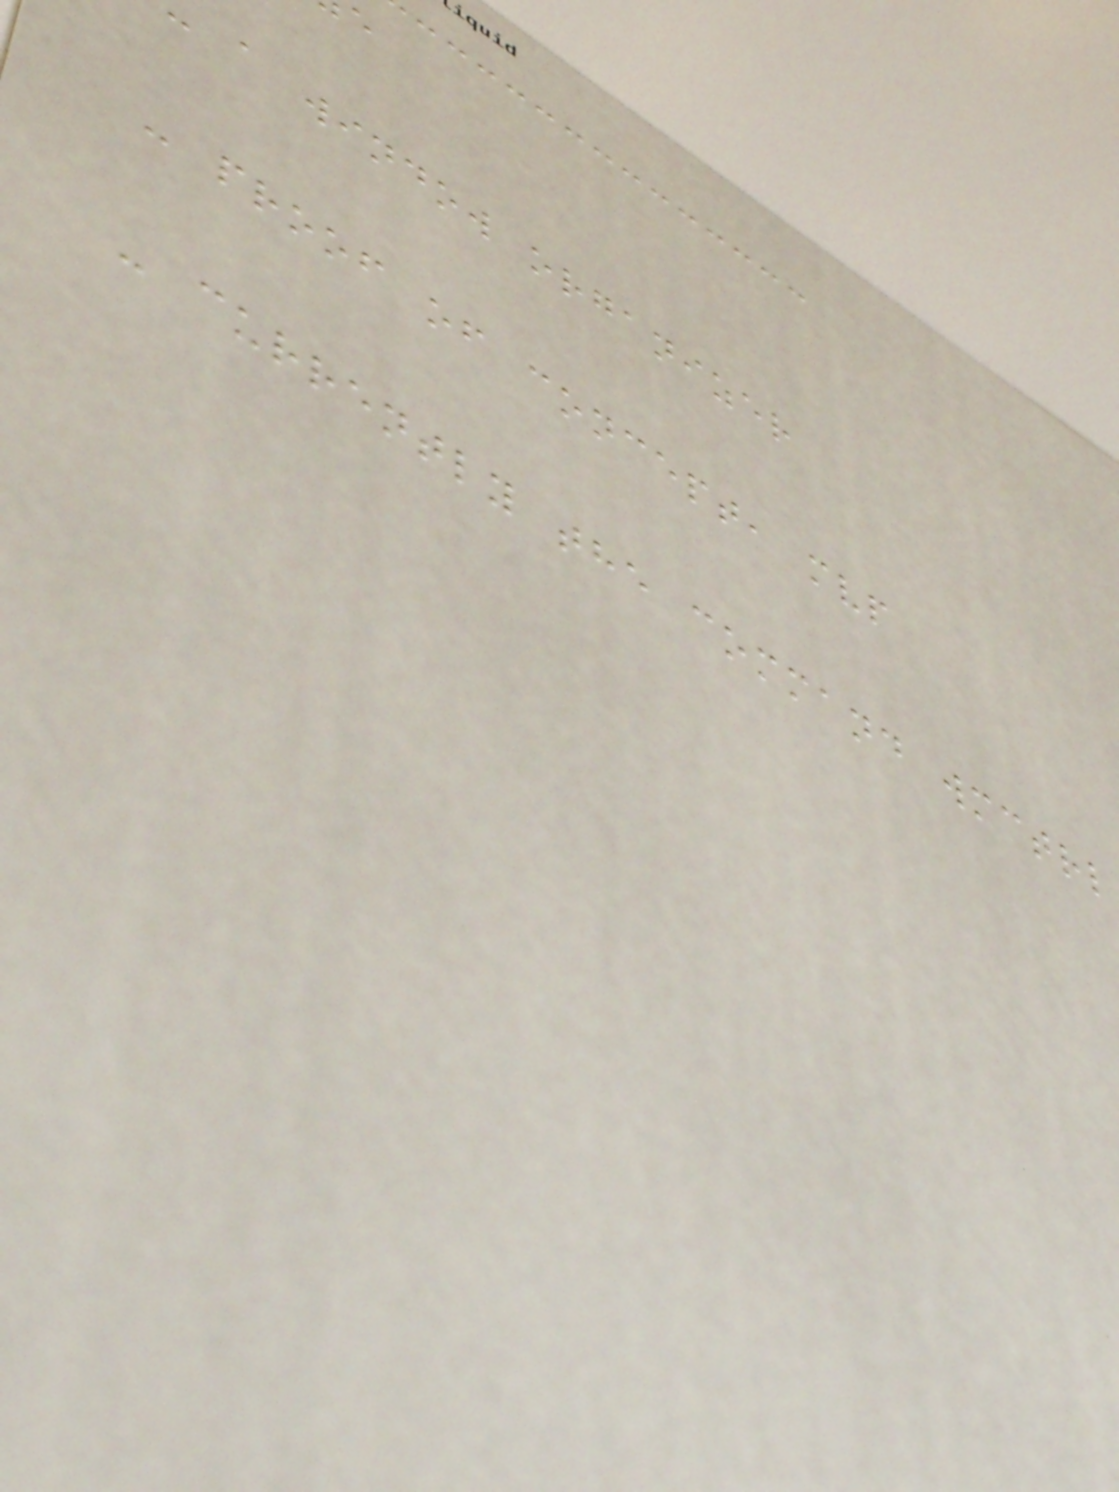a window organizer
- proof of concept, mvp
- currently the command wmctrl
